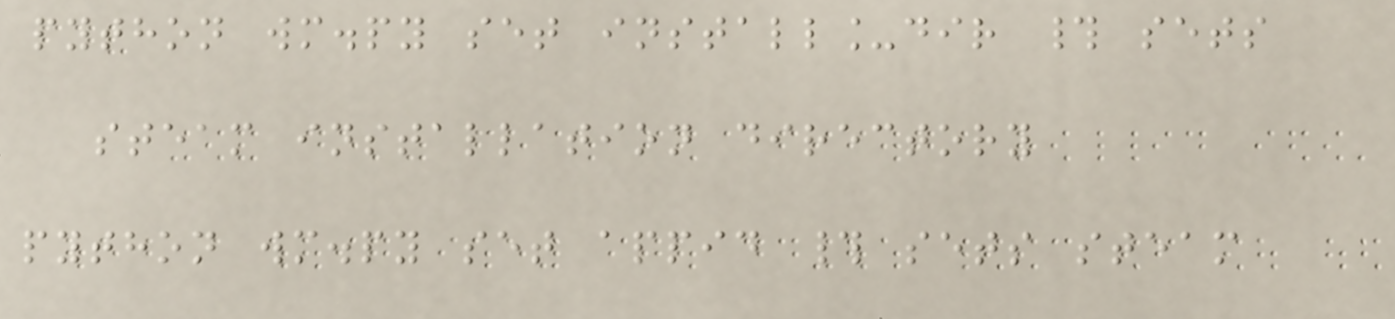python wm.py set install_dir # sets
steam installation directory
python wm.py set appid # sets steam
